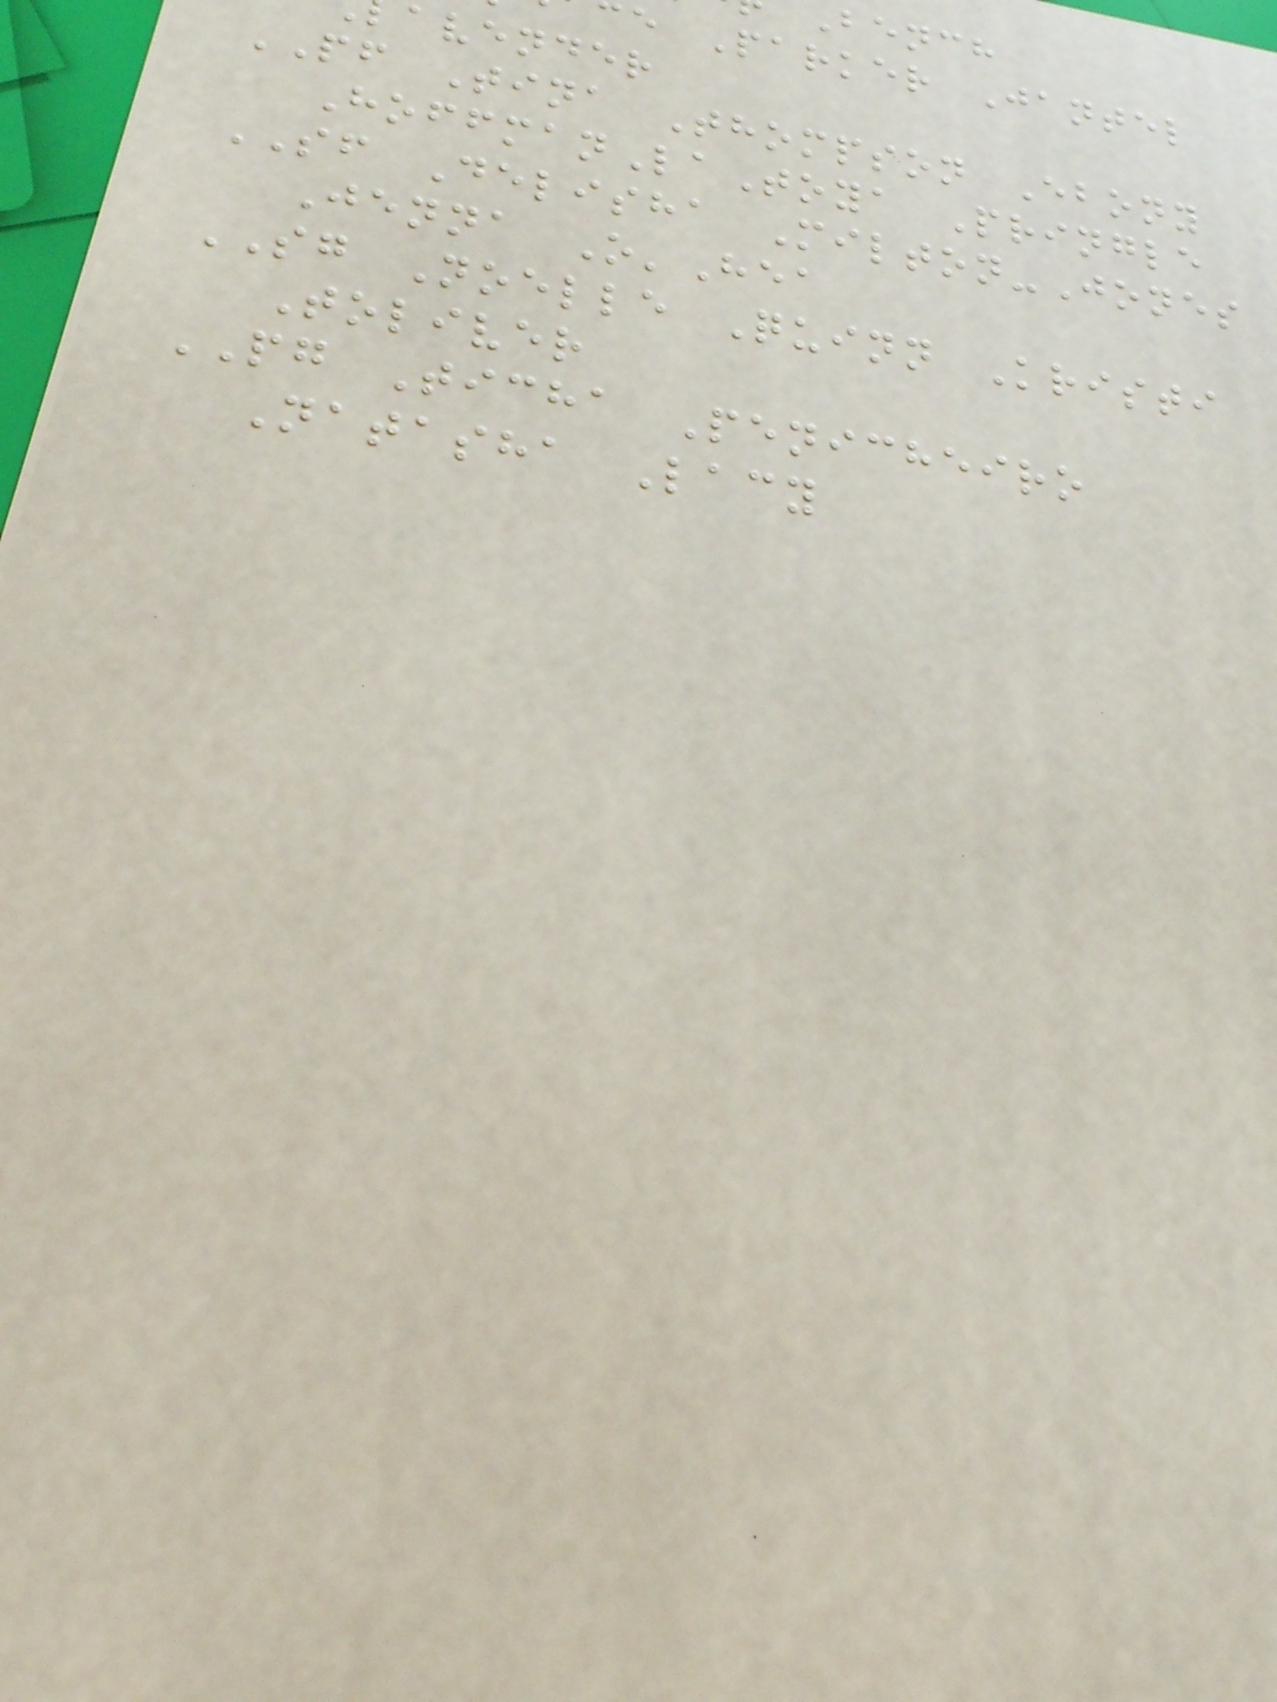Bench
e Parker Jantel
avender
PF Tina Thompson Ebony
HoffmanLaToya Pringle
SF Delisha Milton-Jones
Jenna O'Hea
SG Noelle Quinn Kristi
Toliver
PG Ticha Penicheiro
Natasha Lacy
